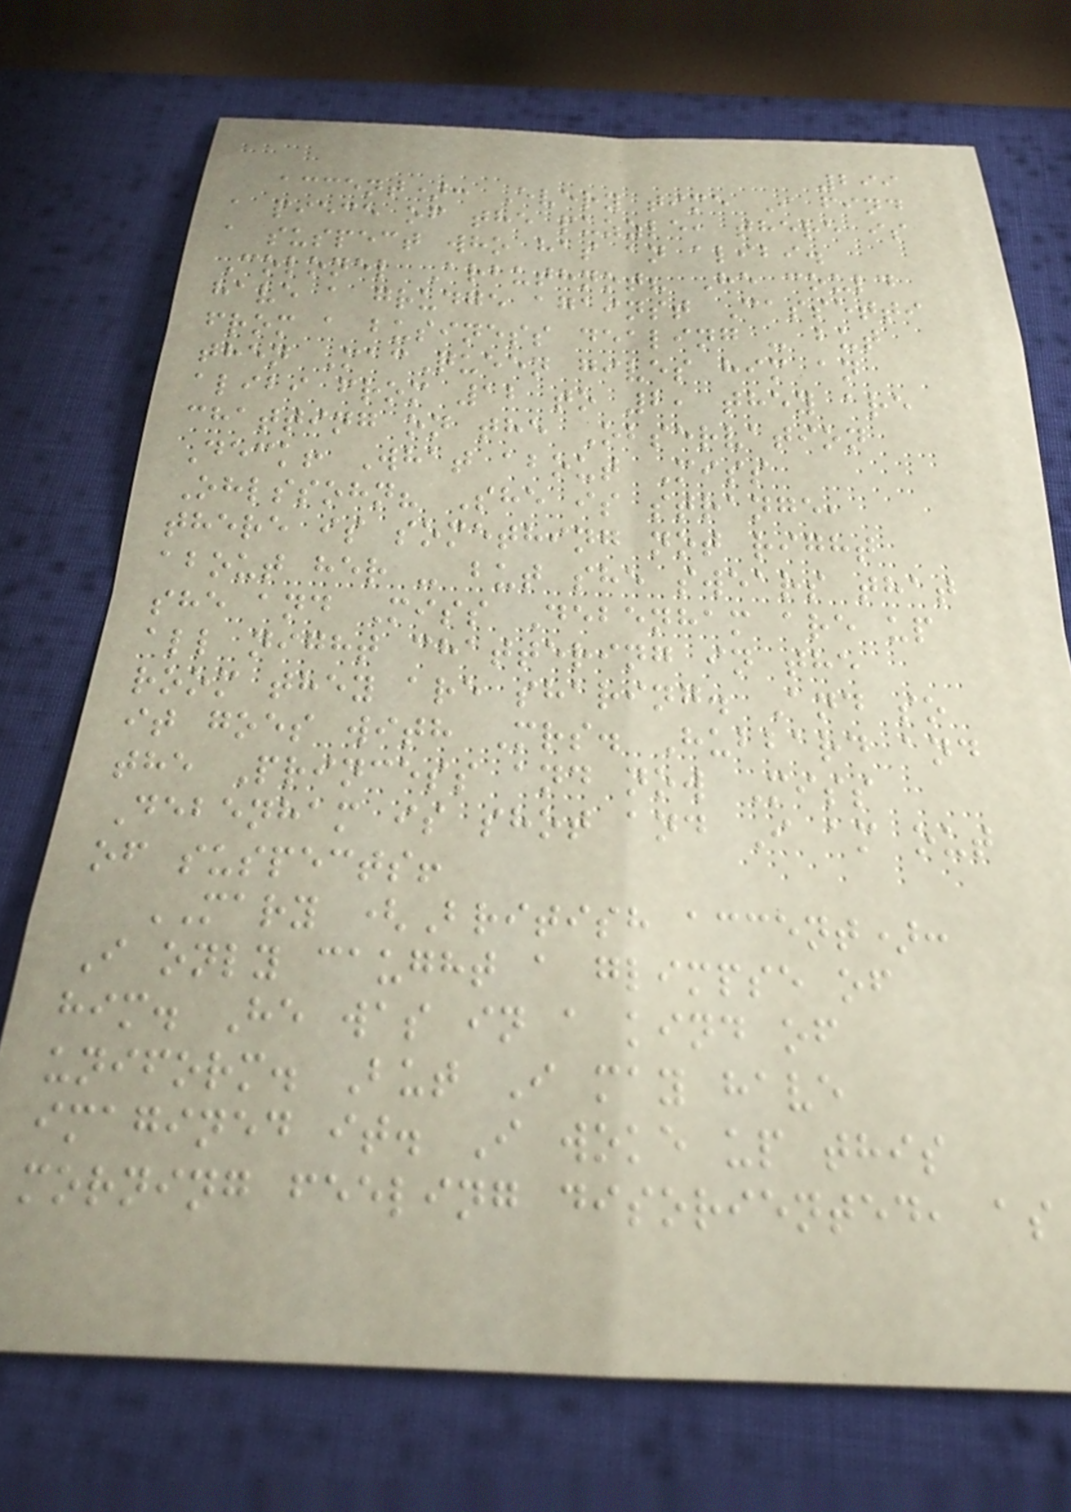299
accent): Every time I find
a piece of the puzzle, there is
a suspect who has an alibi.
Colonel Arbuthnot? He could
have a grudge against Cassetti
from a business dealing - but
then MacQueen gives him an
alibi from 12 to 2, they are
chatting on the Observation
Deck! What about Miss
Ohlssohn? She is strange,
there is something not right
about her - but she swears that
she and Miss Debenham are up
all night chattering in the
room they are sharing. And so
it goes with Mrs. Hubbard and
the Princess and now Miss
Debenham is shot and I am out
of suspects!
MARY (British accent):
I only caught a glimpse of
him. He was in a kind of
uniform. But I may have
imagined it. I woke up this
morning feeling disoriented, as
